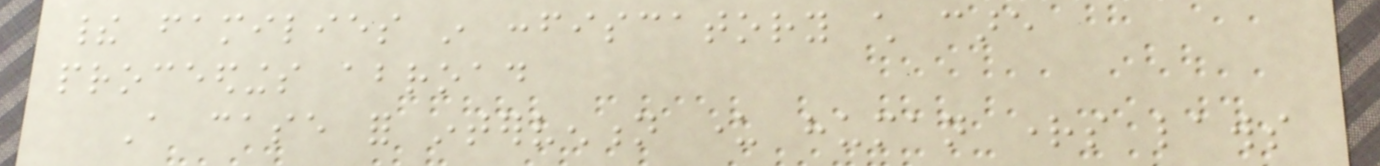their families in confiscatory child care
proceedings abroad
A case for intervention under human rights laws
